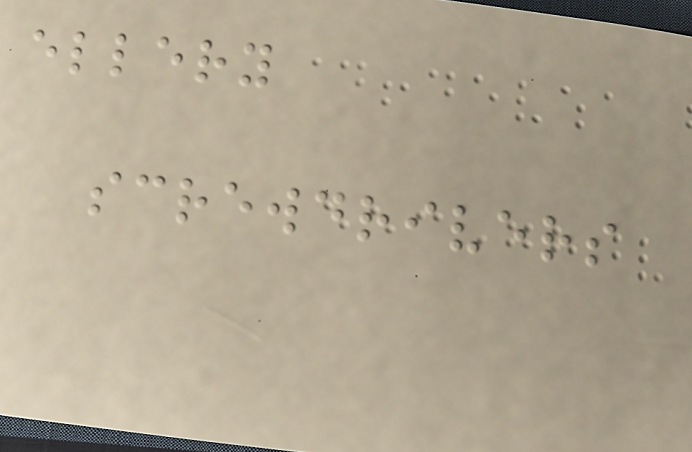ellery
screwdrivers
